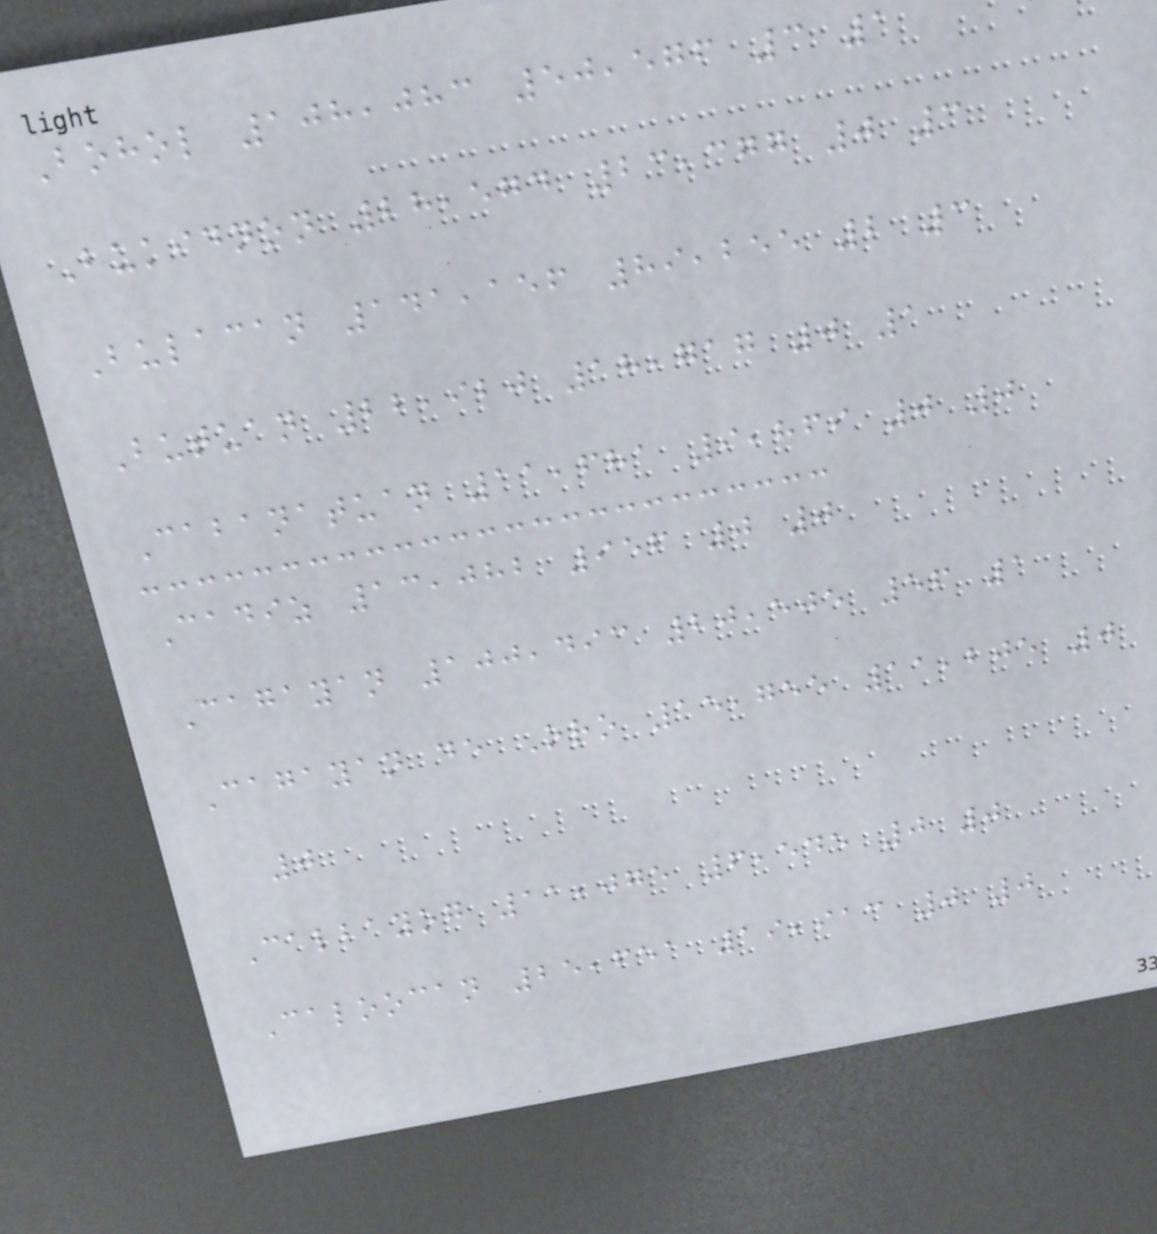Bohol 108,083 50,576 3 1
Bukidnon 28,574 23,377 0 3
Bulacan 141,156 89,255 2 3
Butuan 22,920 18,717 0 1
Cabanatuan 11,681 9,869 0 0
Cadiz 13,082 956 0 0
Cagayan 100,493 20,505 56 1
Cagayan de Oro 15,755 11,205 0
0
Calbayog 11,075 6,545 0 0
Caloocan 25,651 19,913 0 0
